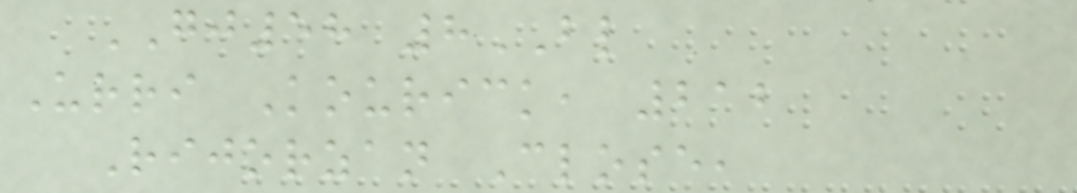GJ58 8BL
Urri Kourick, 212
Rijorzan Close,
